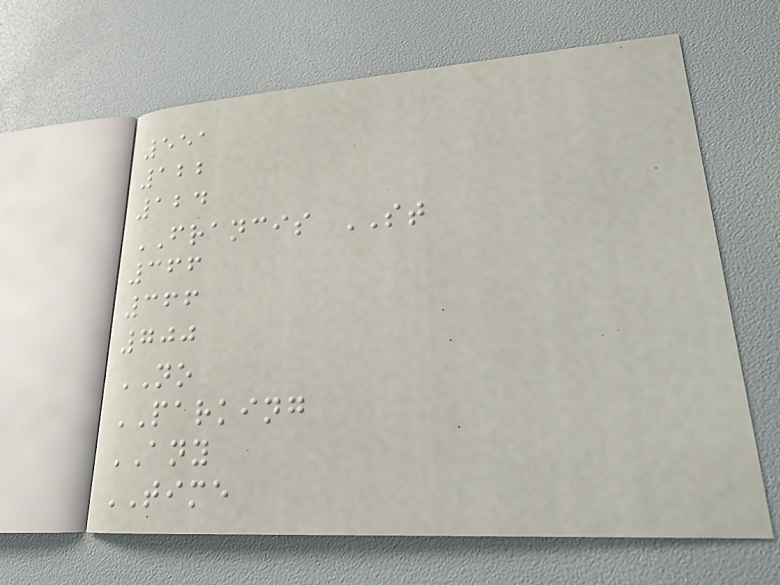551
122
124
FRANCIS ST
366
366
700
NO
PARKING
ANY
TIME
